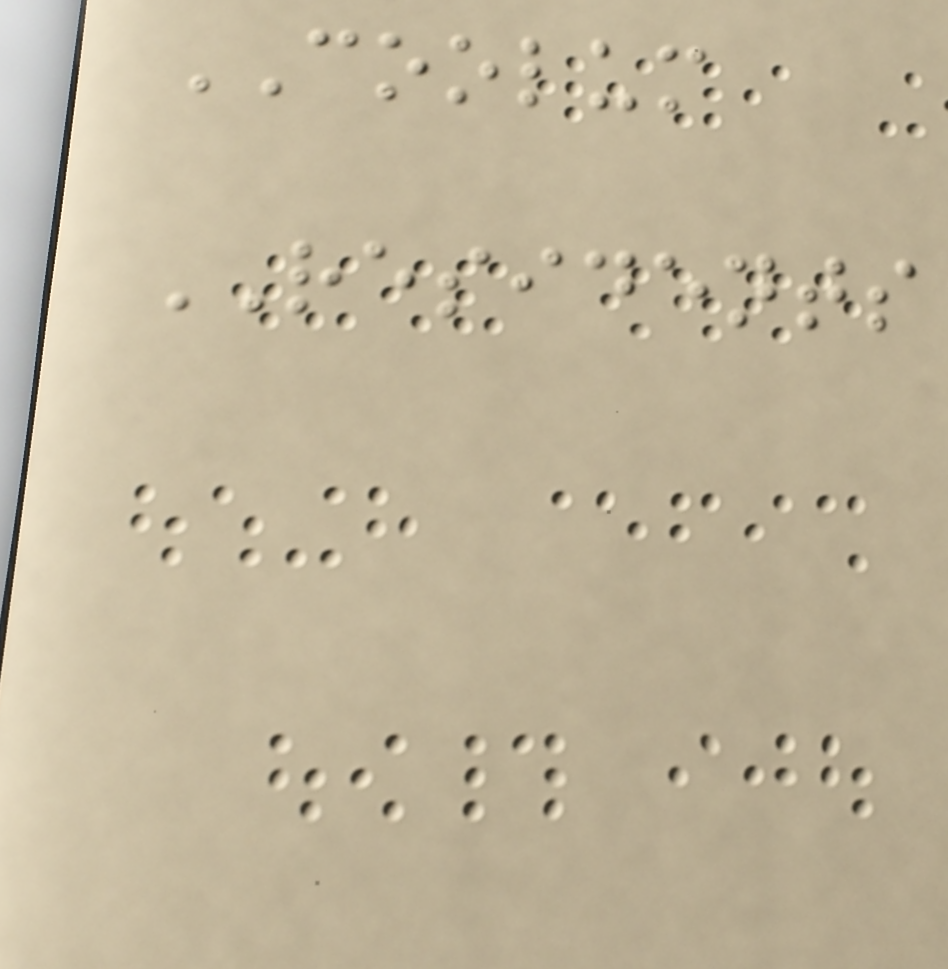COOLUM
RESIDENTS
